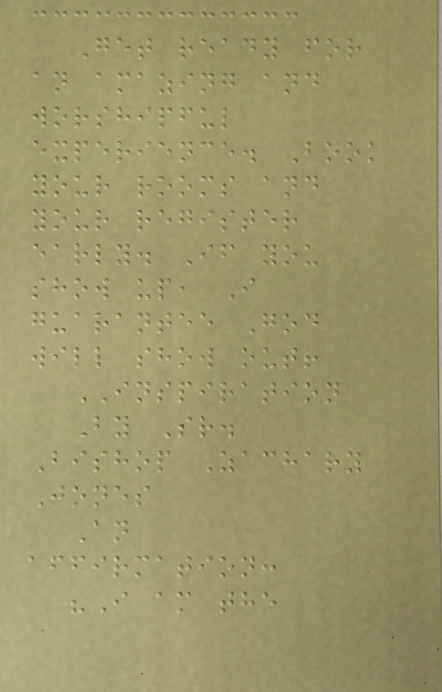Get ready for
an amazing and
worshipful
experience. Book
your rooms and
your register
early. If you
show up, I
guarantee God
will show out!
INSPIRATION
By Sr.
Bishop Zachary
Jones
An
affirmation:
"I am the
